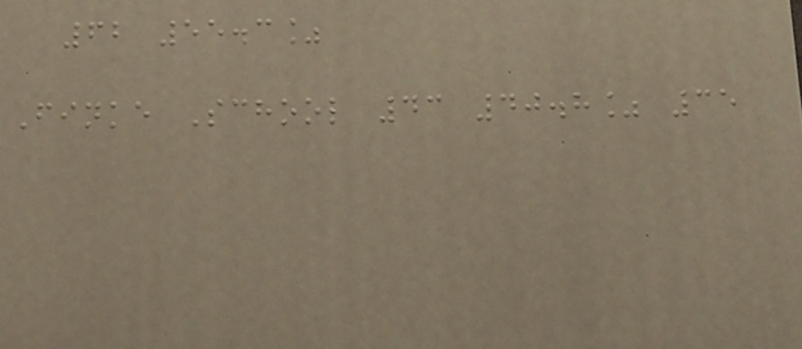62 55.3%
Finke School 43 40.8% 35
